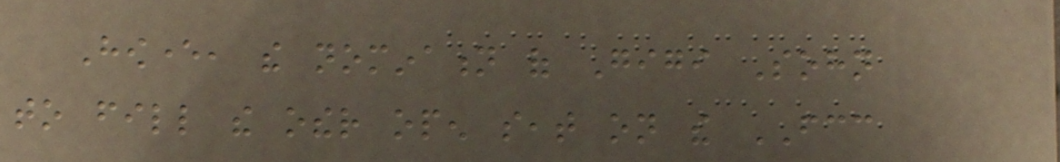However, the nomination of Gigi Sohn
to fill the other open seat on the FCC
